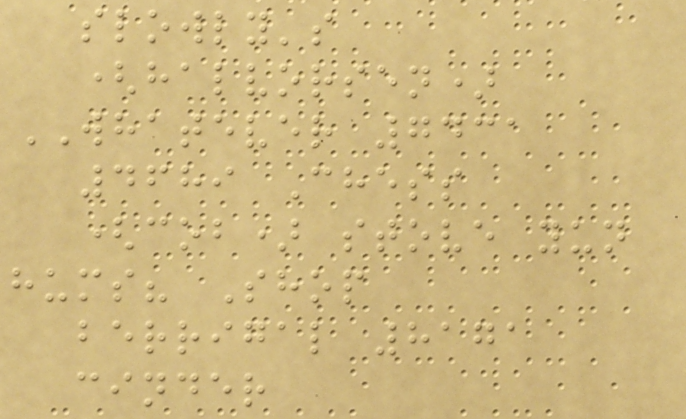slowly's
(halvorsen)
WHATEVER 7431
4689 Chess
(cob) stove yun
hums? Shop
berrigal 8171
cinder
